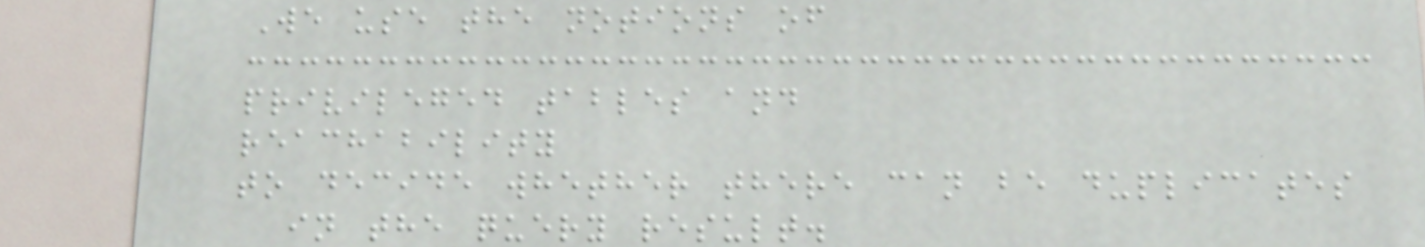We use the notions of
privileged tables and
reachability
to decide whether there can be duplicates
in the query result.
